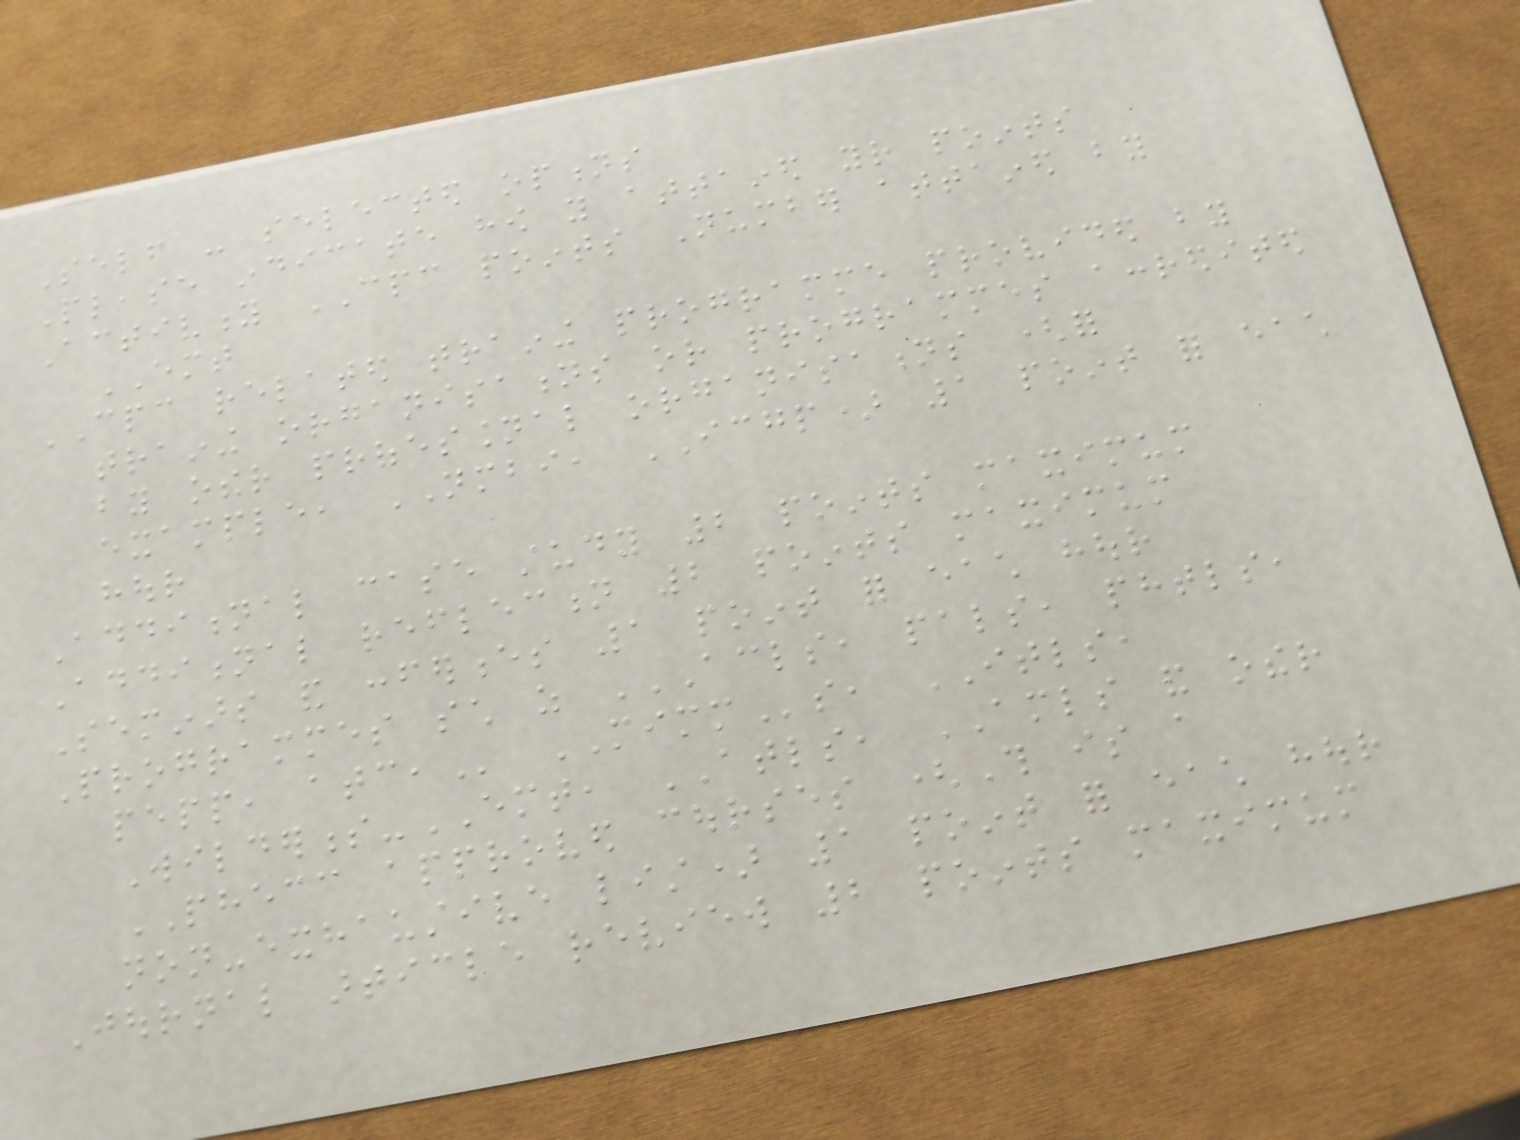Self - selected options
Please indicate how you attained your points
Activity CPC points Number attained by
EMT
CPC related training programme provided by
training organisations or programmes accredited
by other professional organisations (for
example, NMBI, ICGP) 1 point for each
hour
Additional case study 2 points maximum
Additional reflection 2 points maximum
Seminars and conferences 1 point for each hour
Programmes such as ACLS, PALS, PHTLS,
PEPP, ATC, MIMMs, ITLS,
Wilderness-EMT, ATLS, AMLS and other
PHECC approved courses (This is a
non-exhaustive list) 1 point for each hour
Journal article review 2 points maximum
